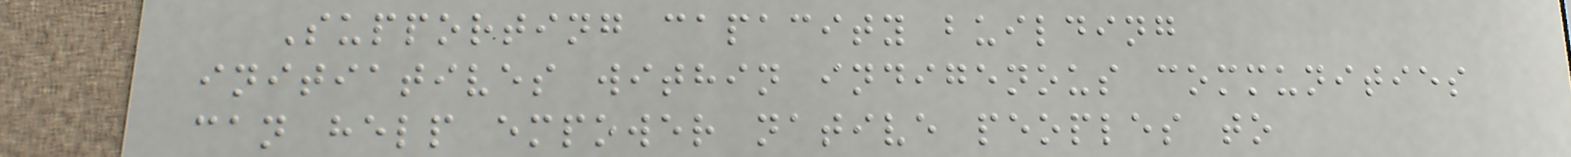Supporting capacity building
initiatives within indigenous communities
can help empower native peoples to
